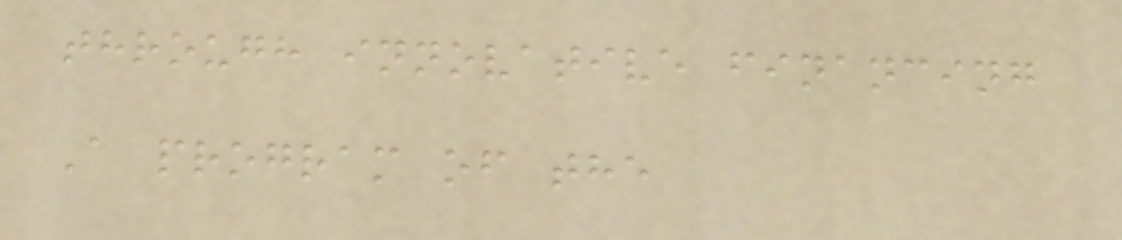through innovative financing
A program of the
